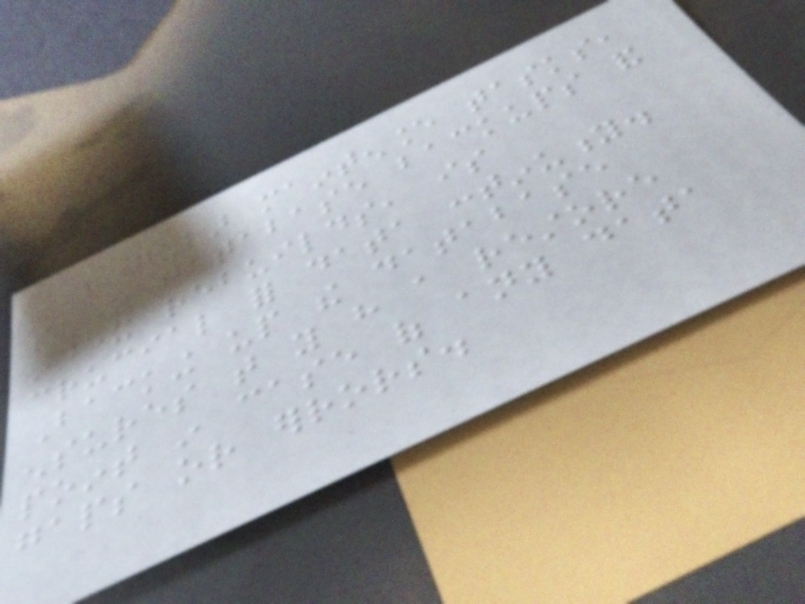regular maintenance tasks,
such as database backups and
index rebuilds, is
crucial for data continuity.
Backing up the database
ensures that you have a restore
point in case of any data
gaps or errors.
